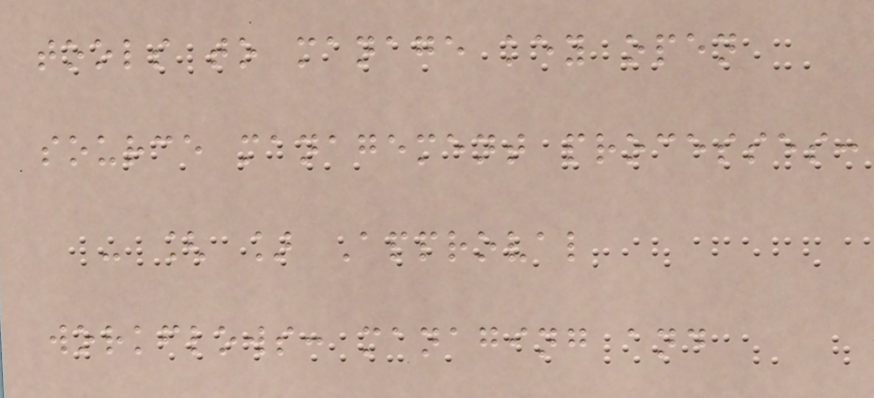tools to manage key open
source management processes:
- [ ] Approval
workflows: managing and
